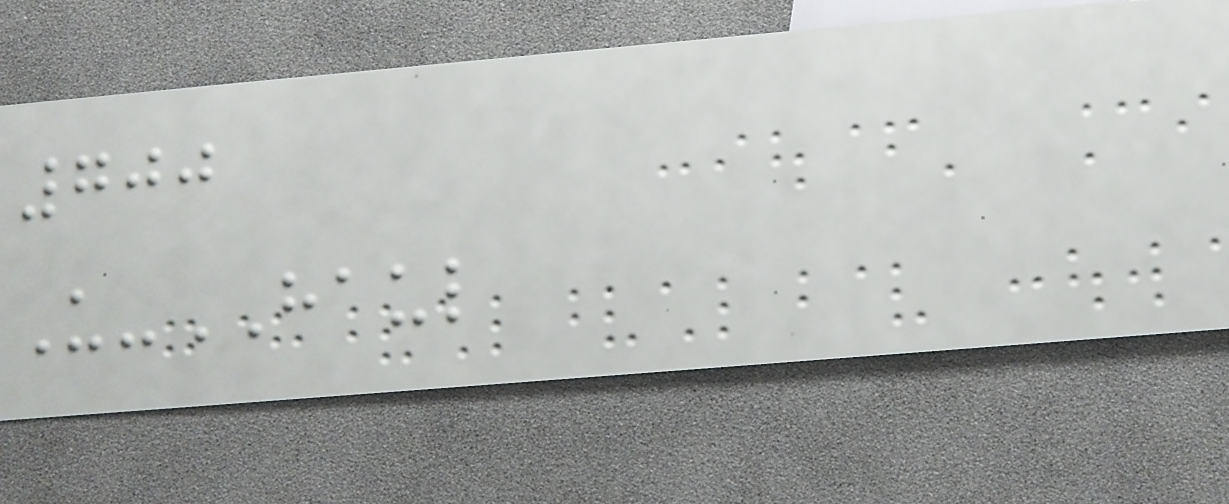700
U-HAUL
